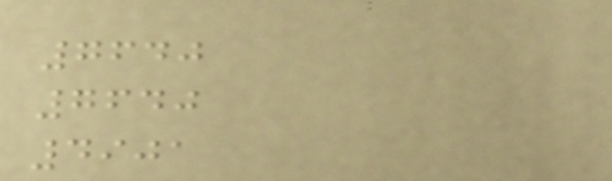7640
7640
4901
